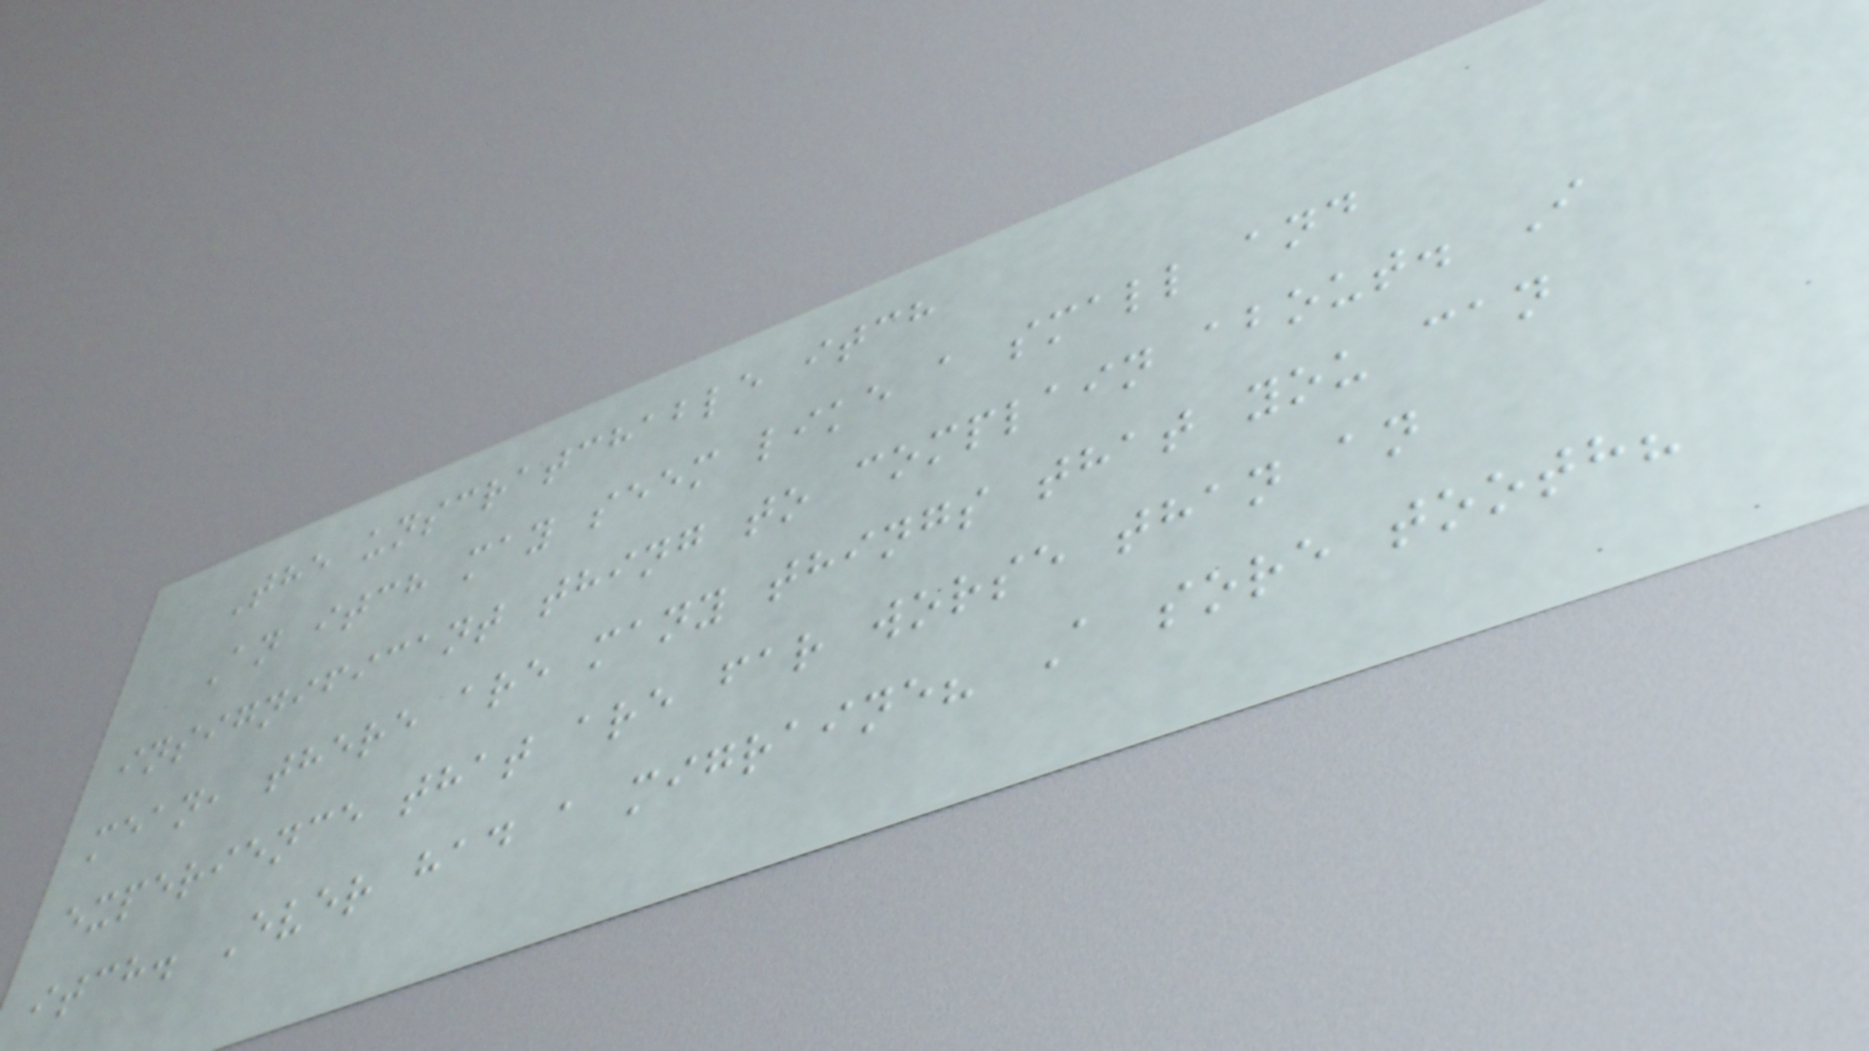The unscratchable itch
An itch may seem like a small and
insignificant thing to complain about. I
mean, there are many things that you can
experience that are far worse than an
itch. Ever had a migraine? A sore tooth?
